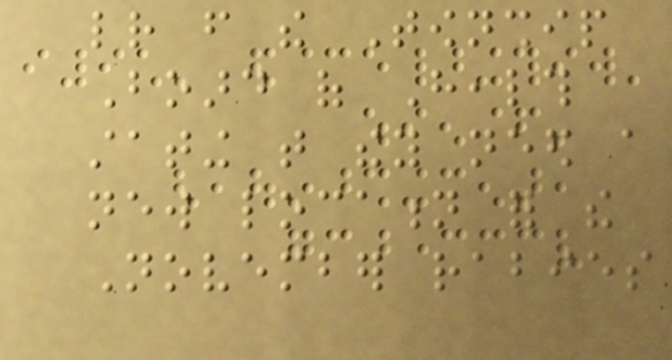letter from the Township
Board of Health
stating that they need a
new location for the
November rabies
